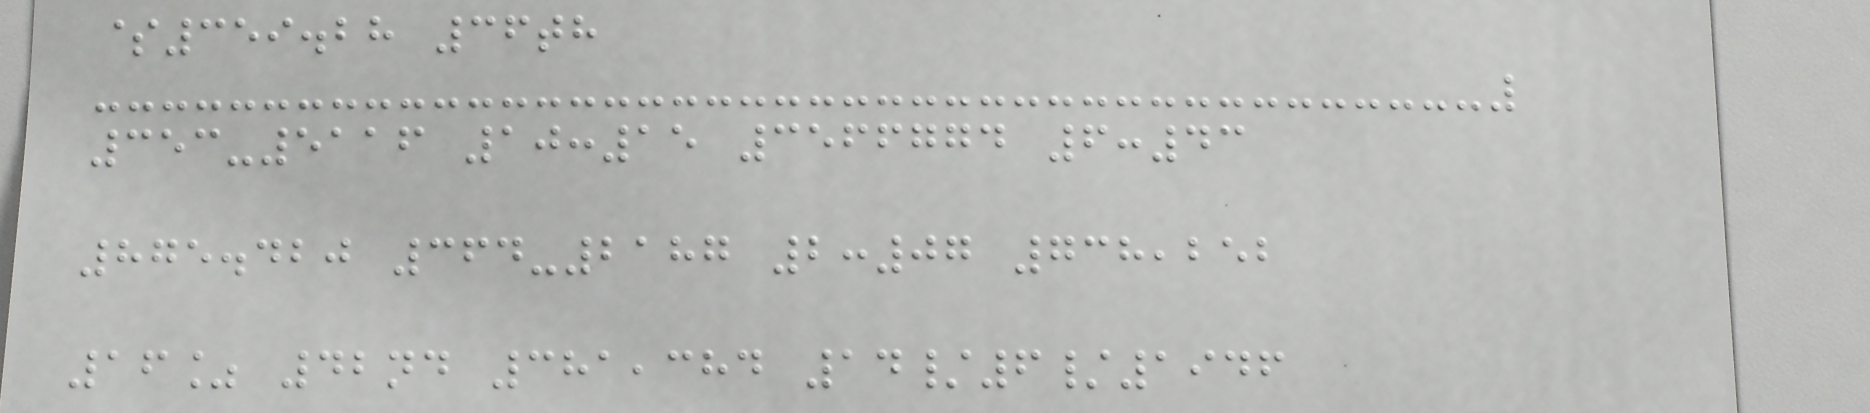$359.28 36th
353-5116 10:15 3566774 6:43
875.420 364-2187 2:07 738,252
16% 42nd 381,384 14/6/1946
